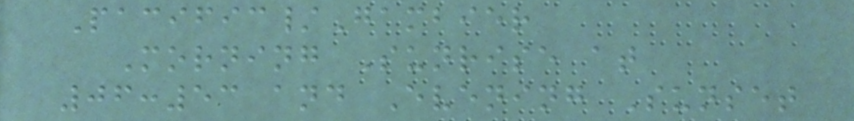Pacific/Gambier
Morning Sunrise at
06:53 and Evening Sunset
